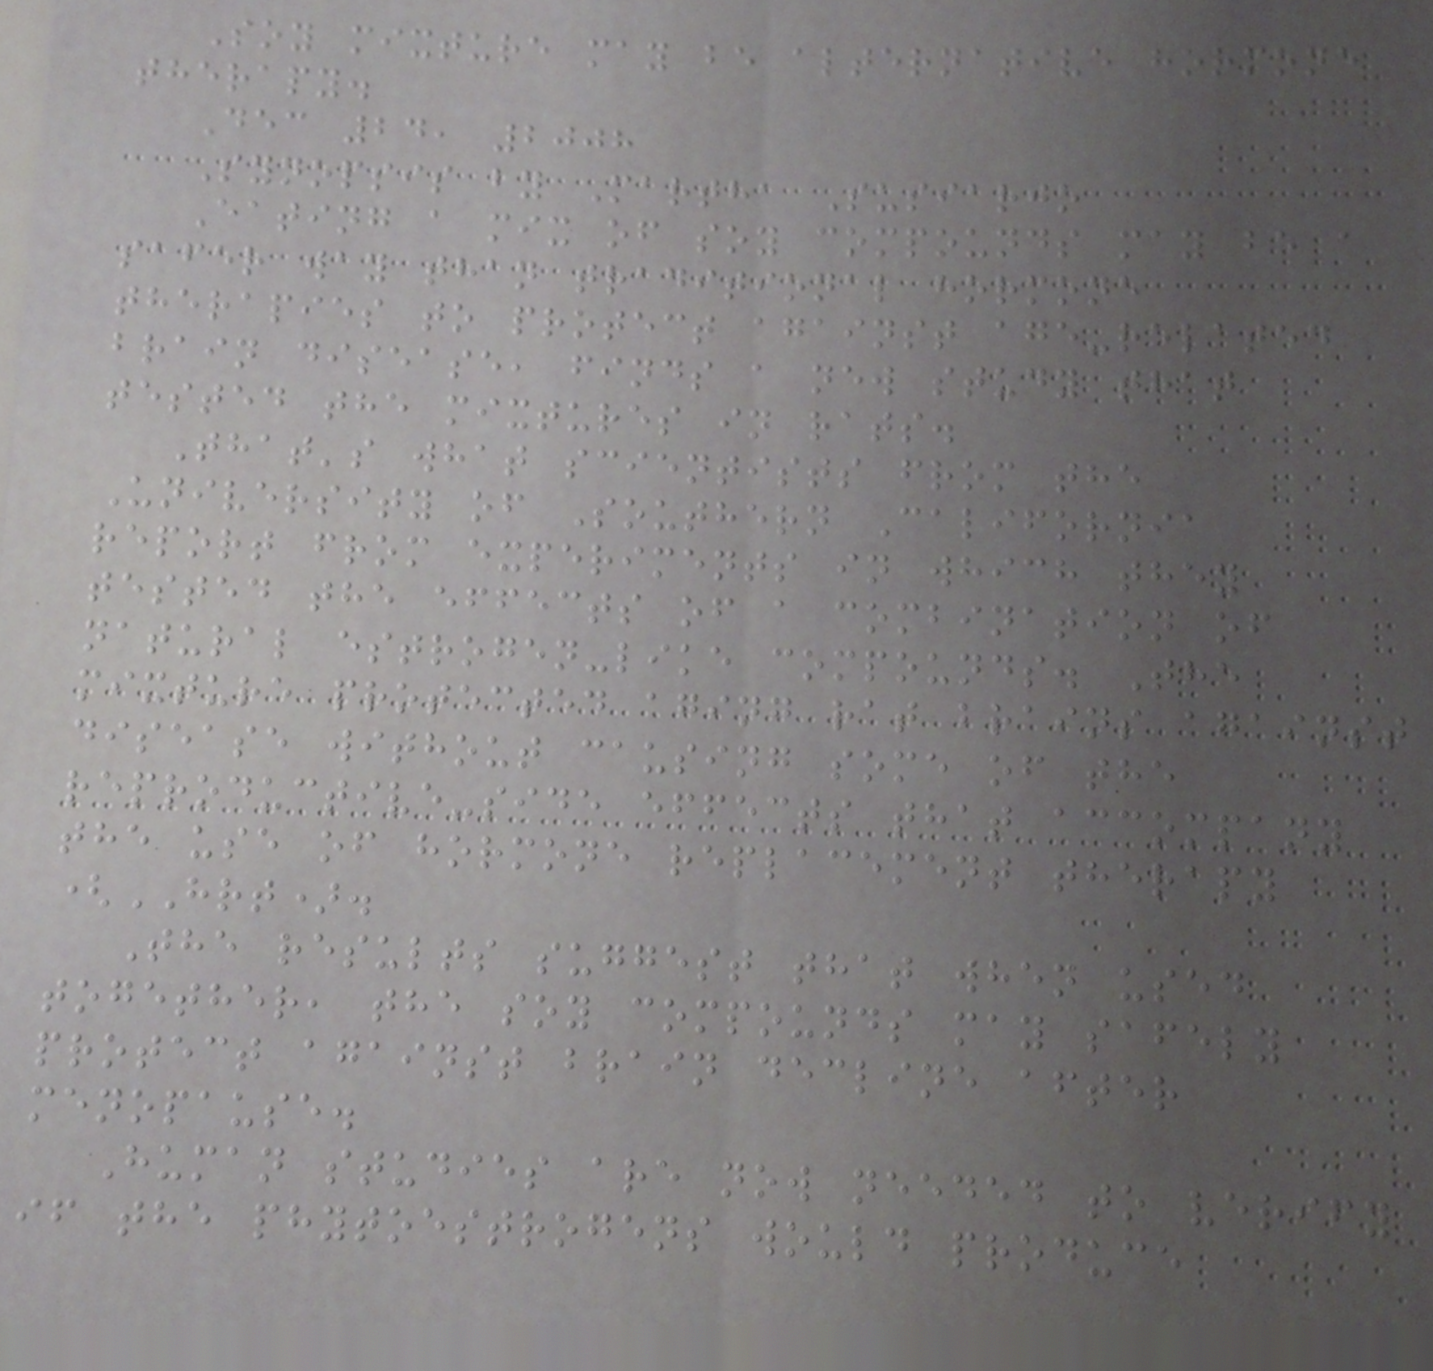Soy mixture may be alternative hormone
therapy.
Dec 24, 2008
Synopsis by Martha Susiarjo
Eating a mix of soy compounds may be a
safer way than traditional hormone
therapies to protect against age-related
brain disease, finds a new study that
tested the mixtures in rats.
That's what scientists from the
University of Southern California
report from experiments in which they
tested the effects of a combination of
natural estrogen-like compounds. The
mixture protected aging rat brains against
disease without causing some of the
reproductive-side effects that accompany
the use of hormone replacement therapy
(HRT).
The results suggest that when used
together, the soy compounds may safely
protect against brain decline after
menopause.
Human studies are now needed to verify
if the phytoestrogens would produce
